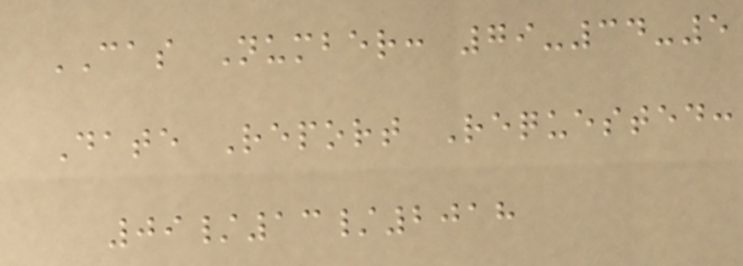CAS Number: 79-34-5
Date Report Requested:
09/13/2018
